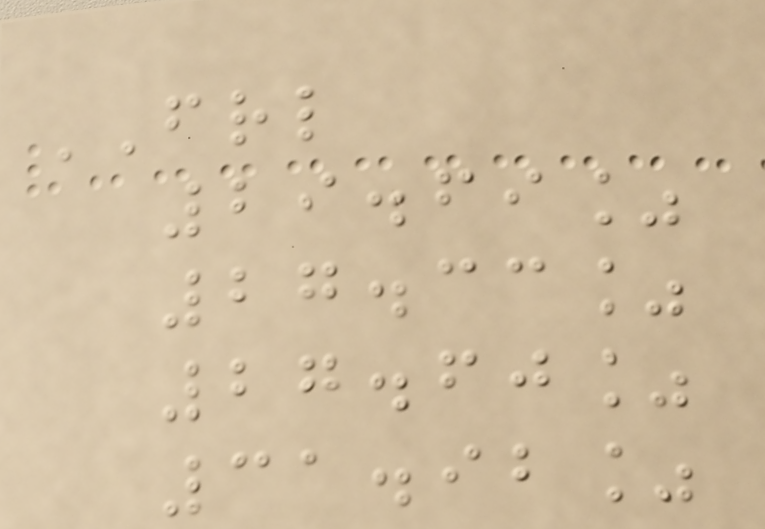FRL
29.69%
27.33%
27.60%
31.92%
